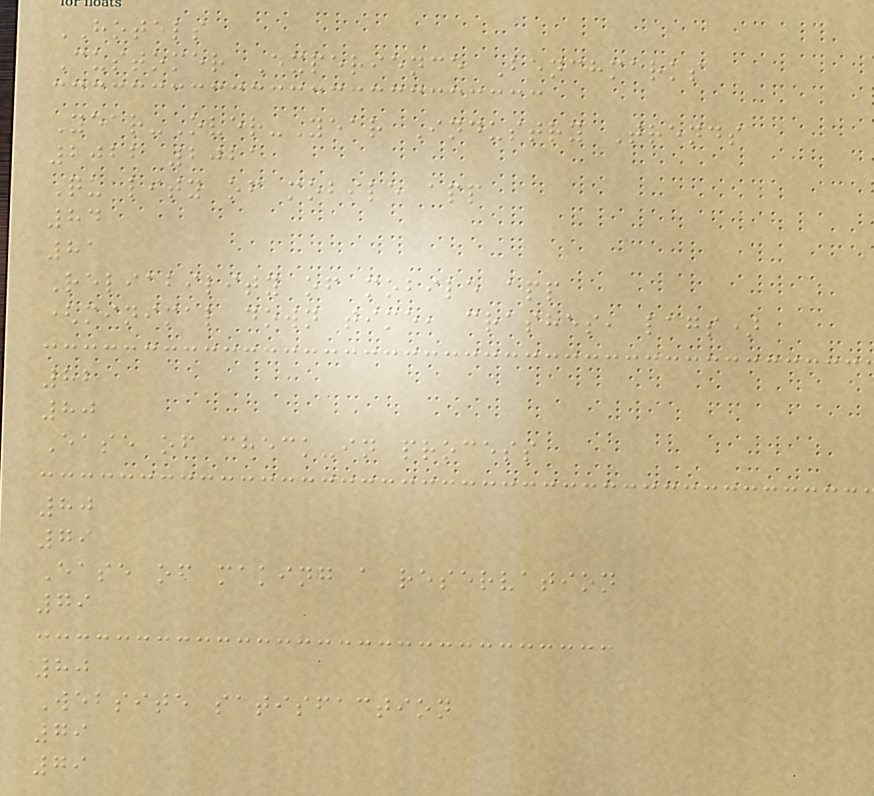HOTELS
Customer Experience Benchmarks
Year-Over-Year Industry Trends
2022 2021
Quality of mobile app
84
81
Reliability of mobile app
(minimal down time, crashes, lags)
82
80
Ease of check-in process
80
79
Ease of making a reservation
79
80
Website satisfaction
79
79
